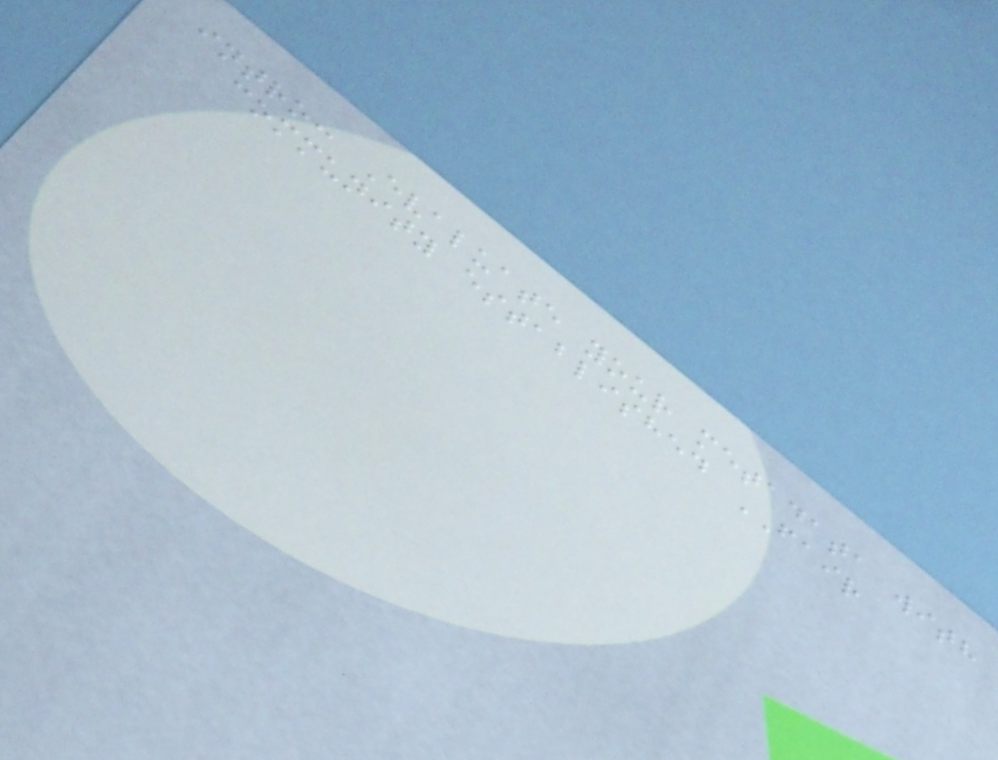intro: Evaluate your metadata with
community established FAIR
